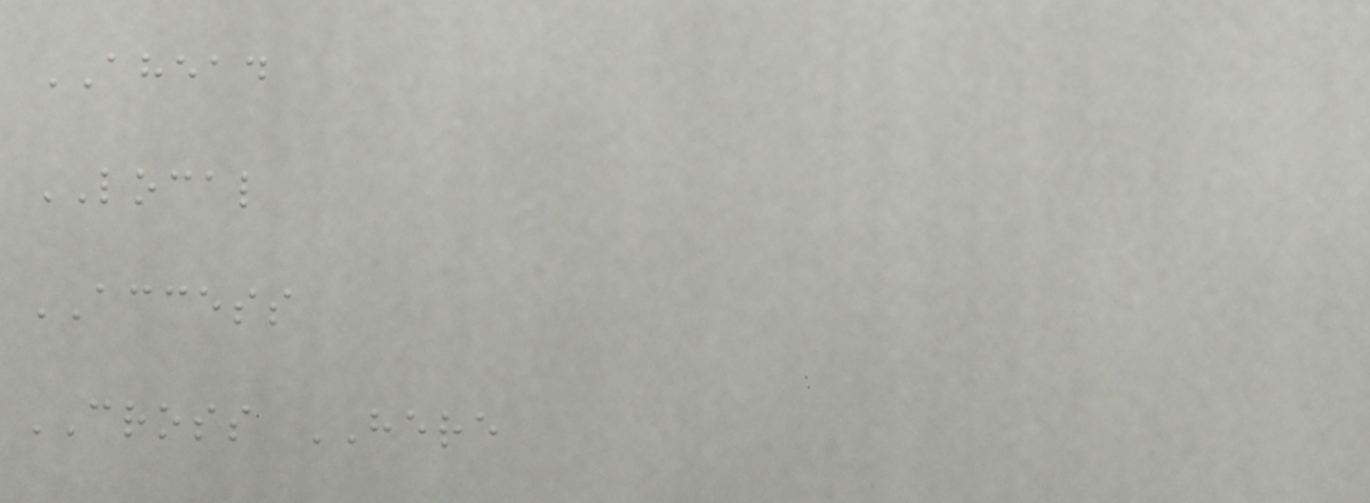AHEAD
LOCAL
ACCESS
CROSS HERE
